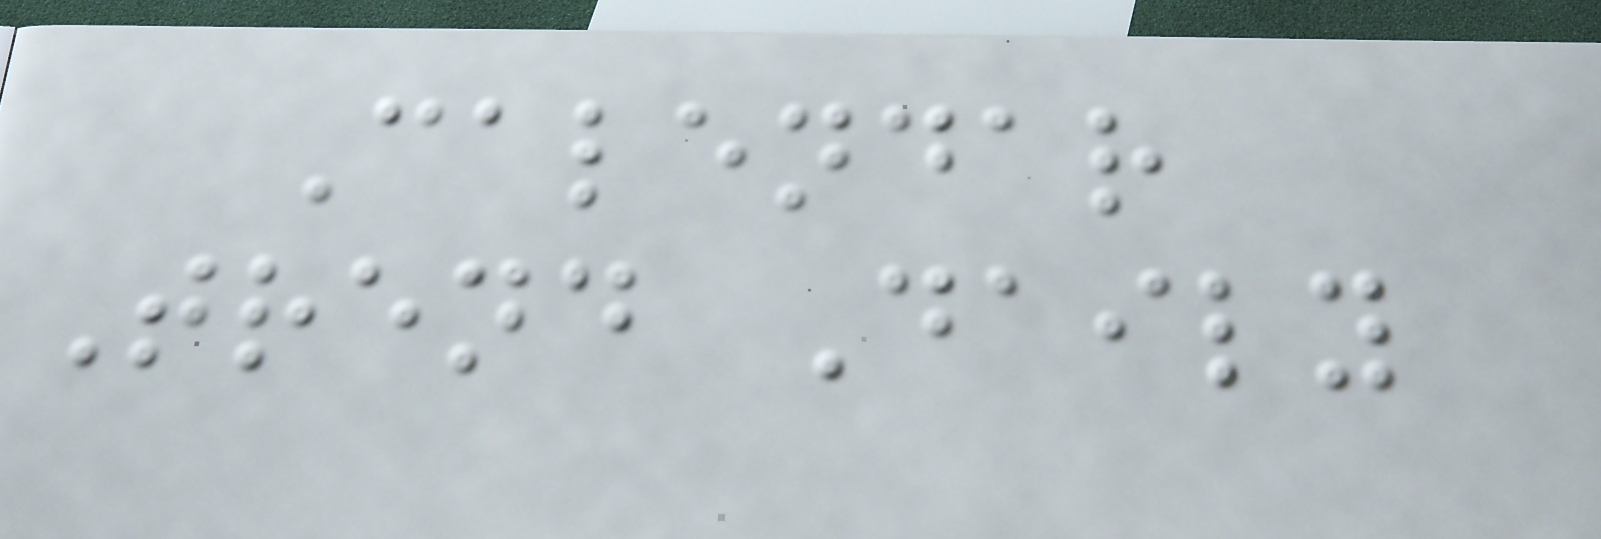Calendar
Trend Daily
